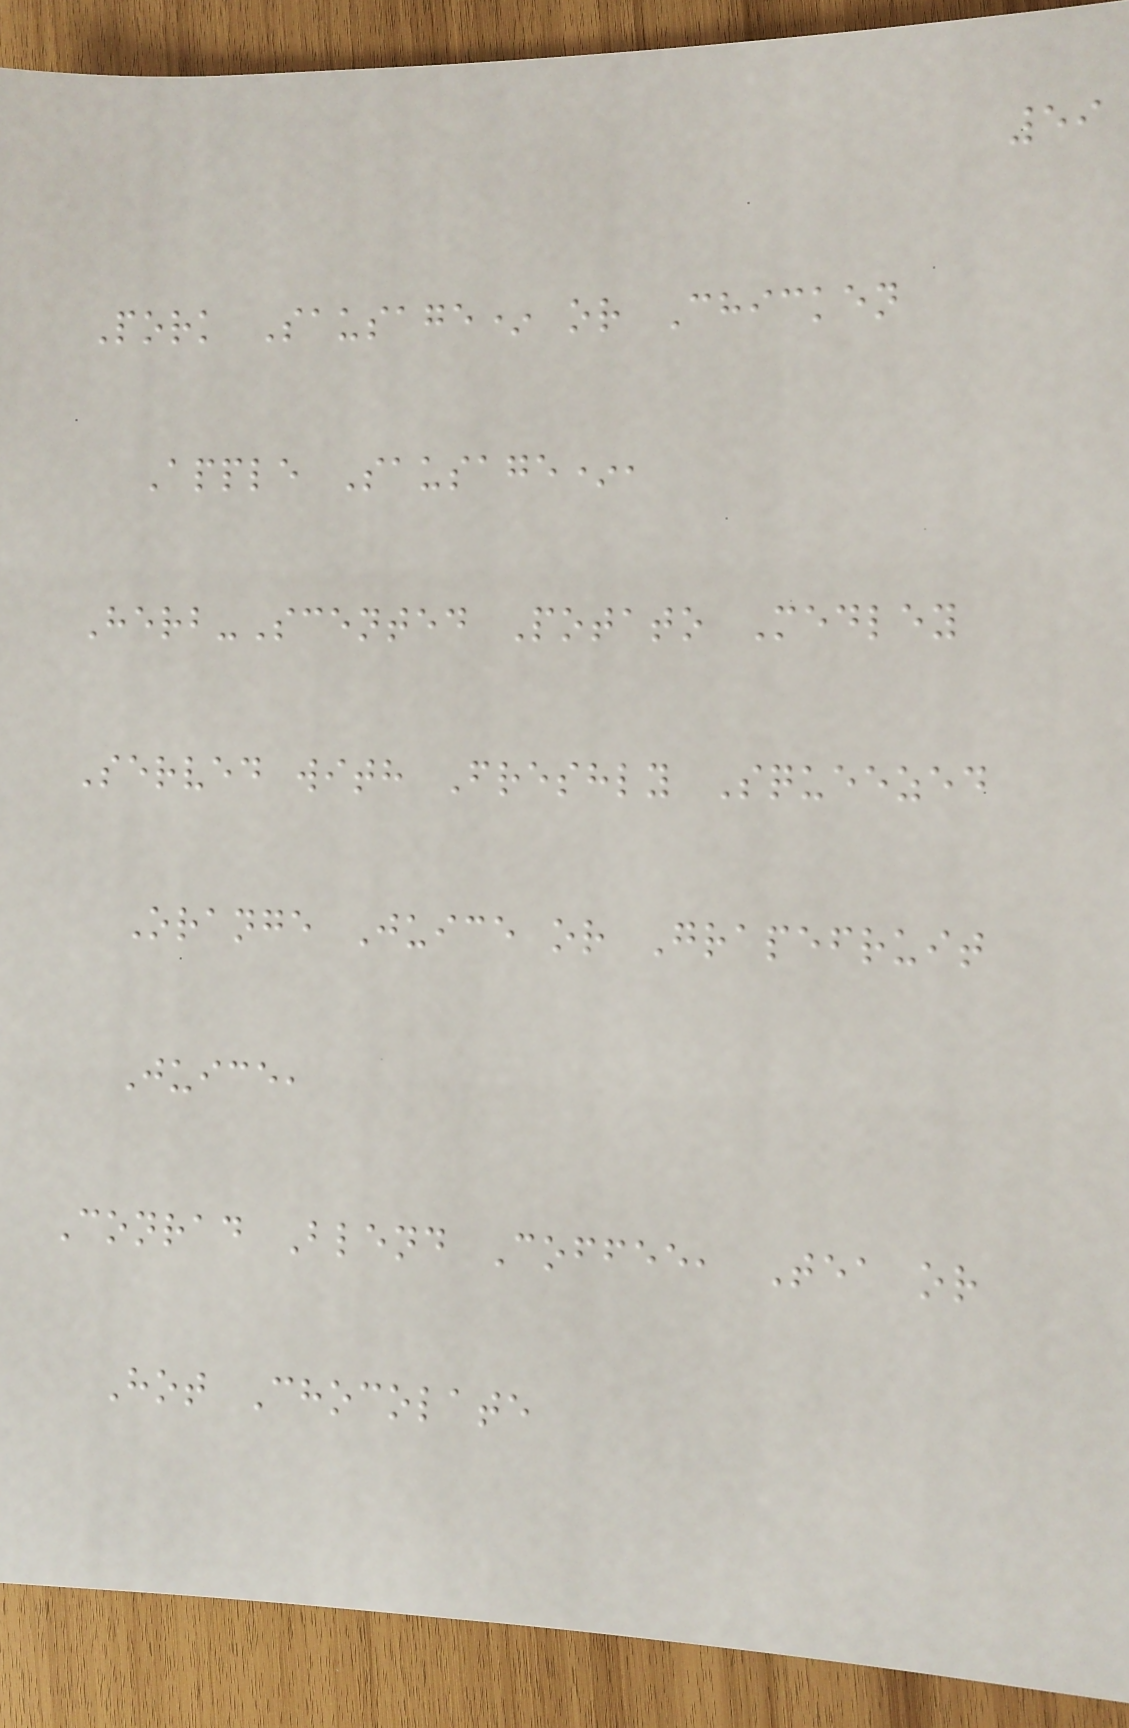59
Pork Sausage* or Chicken
Apple Sausage*,
Herb-Scented Potato Medley
Served with Freshly Squeezed
Orange Juice or Grapefruit
Juice,
Conrad Blend Coffee, Tea or
Hot Chocolate
